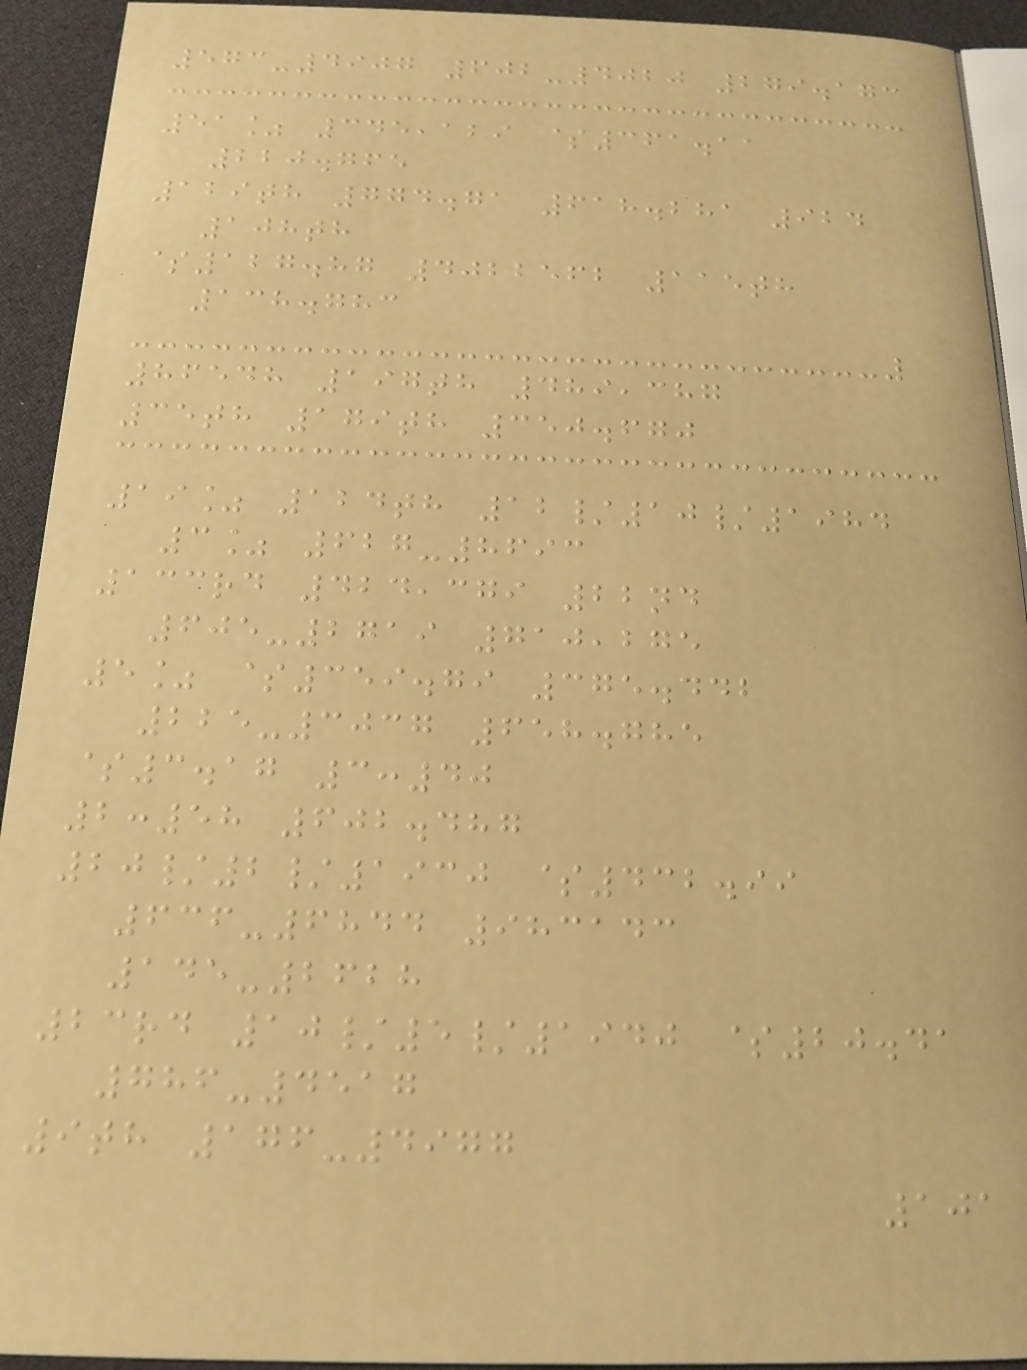573-4907 602-4020 279.173
51% 345,129 $361.11
220.765
129th 774.71 618.281 924
108th
$127.87 4022562 115th
138.783
86548 197th 489,387
35th 179th 350.670
19% 124th 12/10/1984
3% 627-8693
133rd 424,379 22nd
605-2719 710,275
5% $359.79 375.442
225-3037 658.785
$3.17 3:40
2:58 602.487
20/2/1930 $432.99
636-6844 983143
145-2628
23rd 10/5/1940 $20.41
786-4517
9th 176-4977
101
